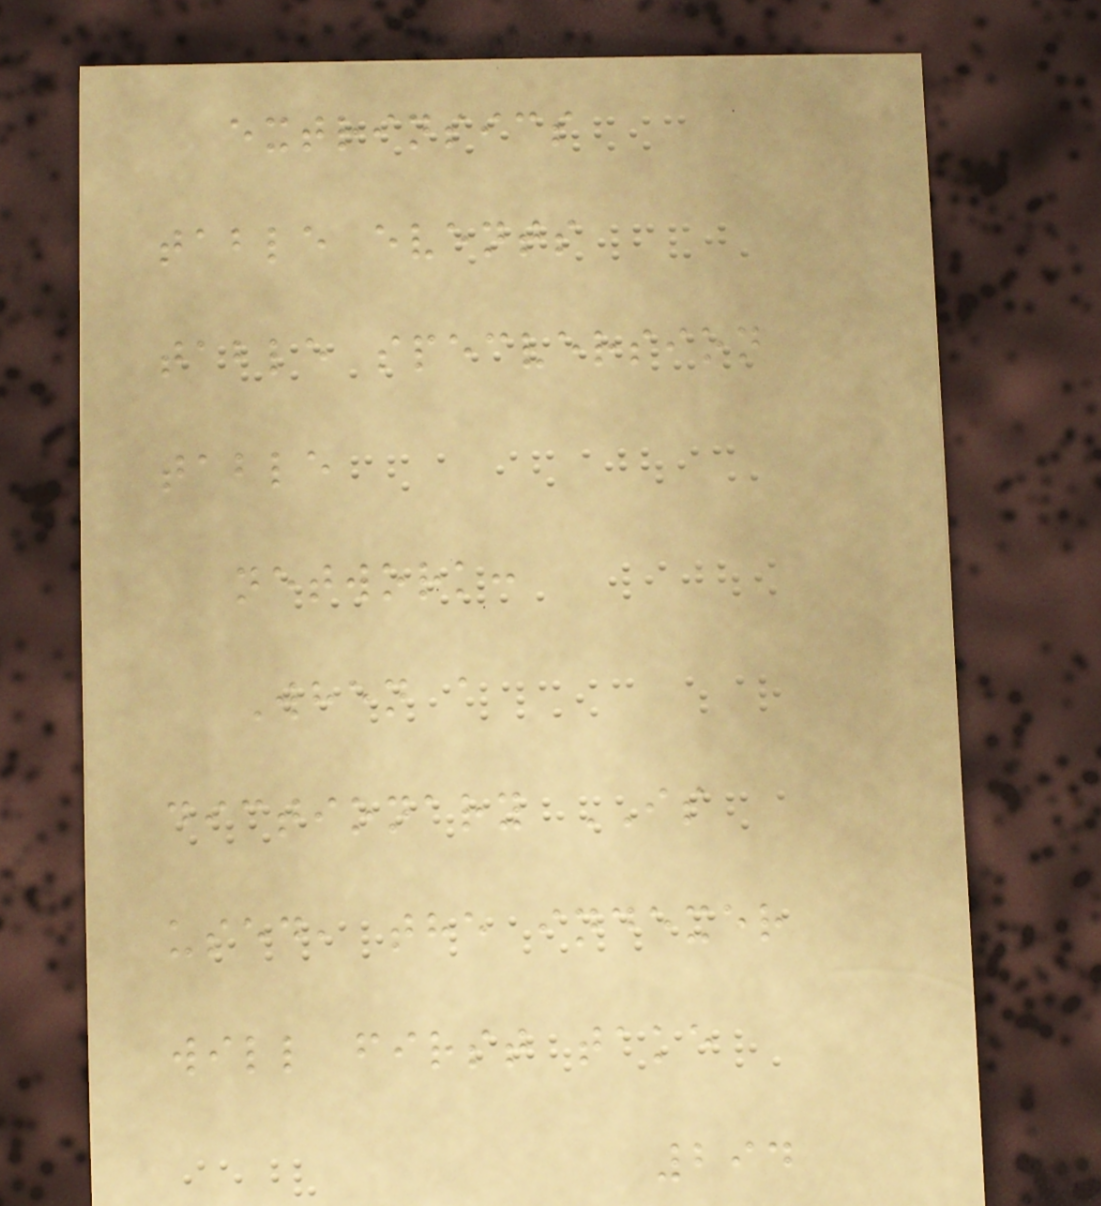extrinsics
table events
table specversion
table
network:
When a
dictionary IS
used, the indexer
will first take
294
